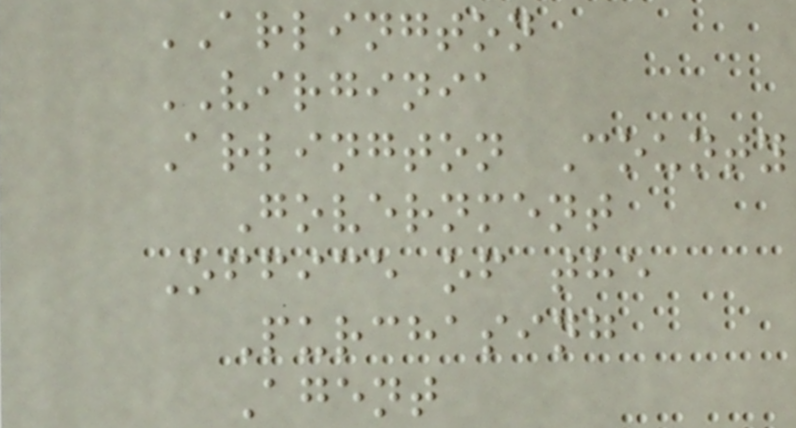ARLINGTON
VIRGINIA
Arlington County
Government
Office of the
Purchasing
Agent
